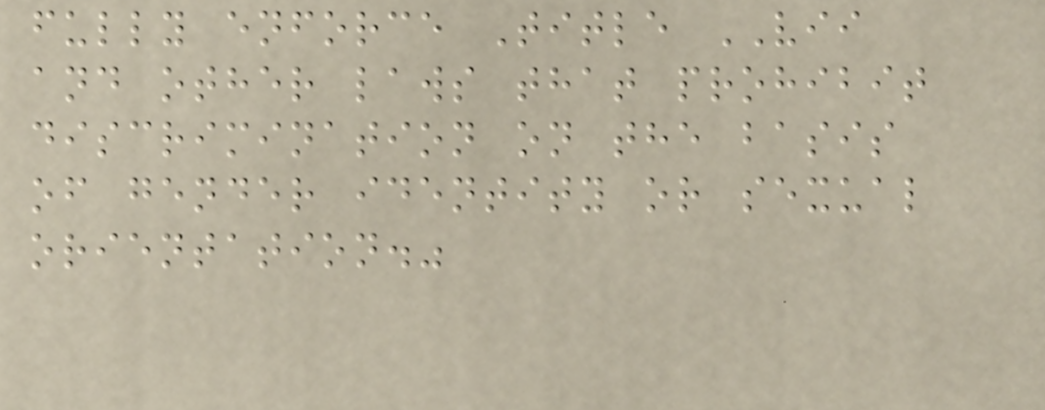fully enforce Title VII
and other laws that prohibit
discrimination on the basis
of gender identity or sexual
orientation."
